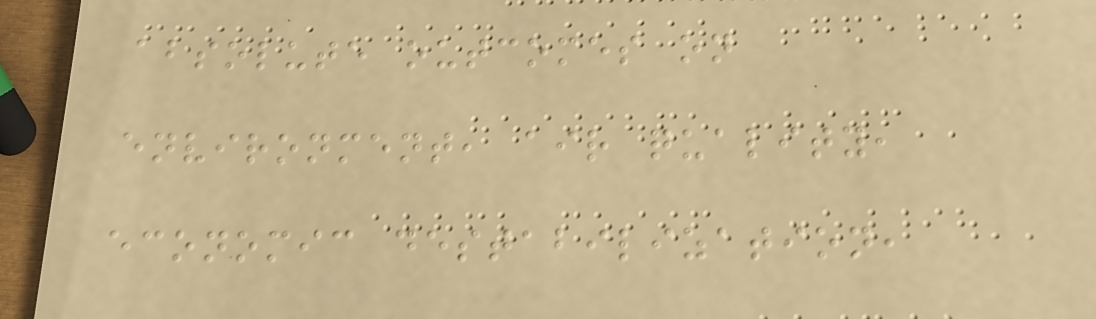absolute outcomes on
environment, air quality,
economic destabilization,
